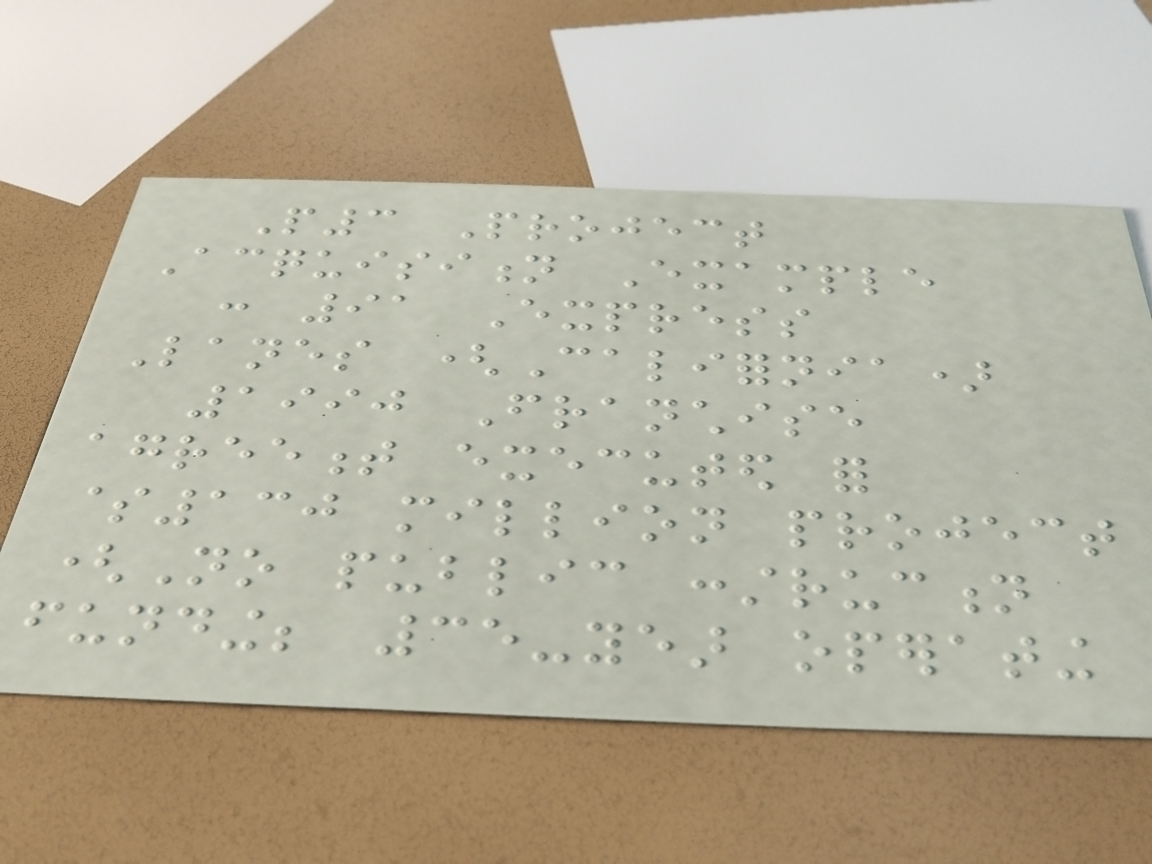P3 Project
Acquisition Example
: 91 Express
Lanes (California)
1990 Franchise
agreement executed for
$130 million project
(No public construction
funding; 35-year operating
